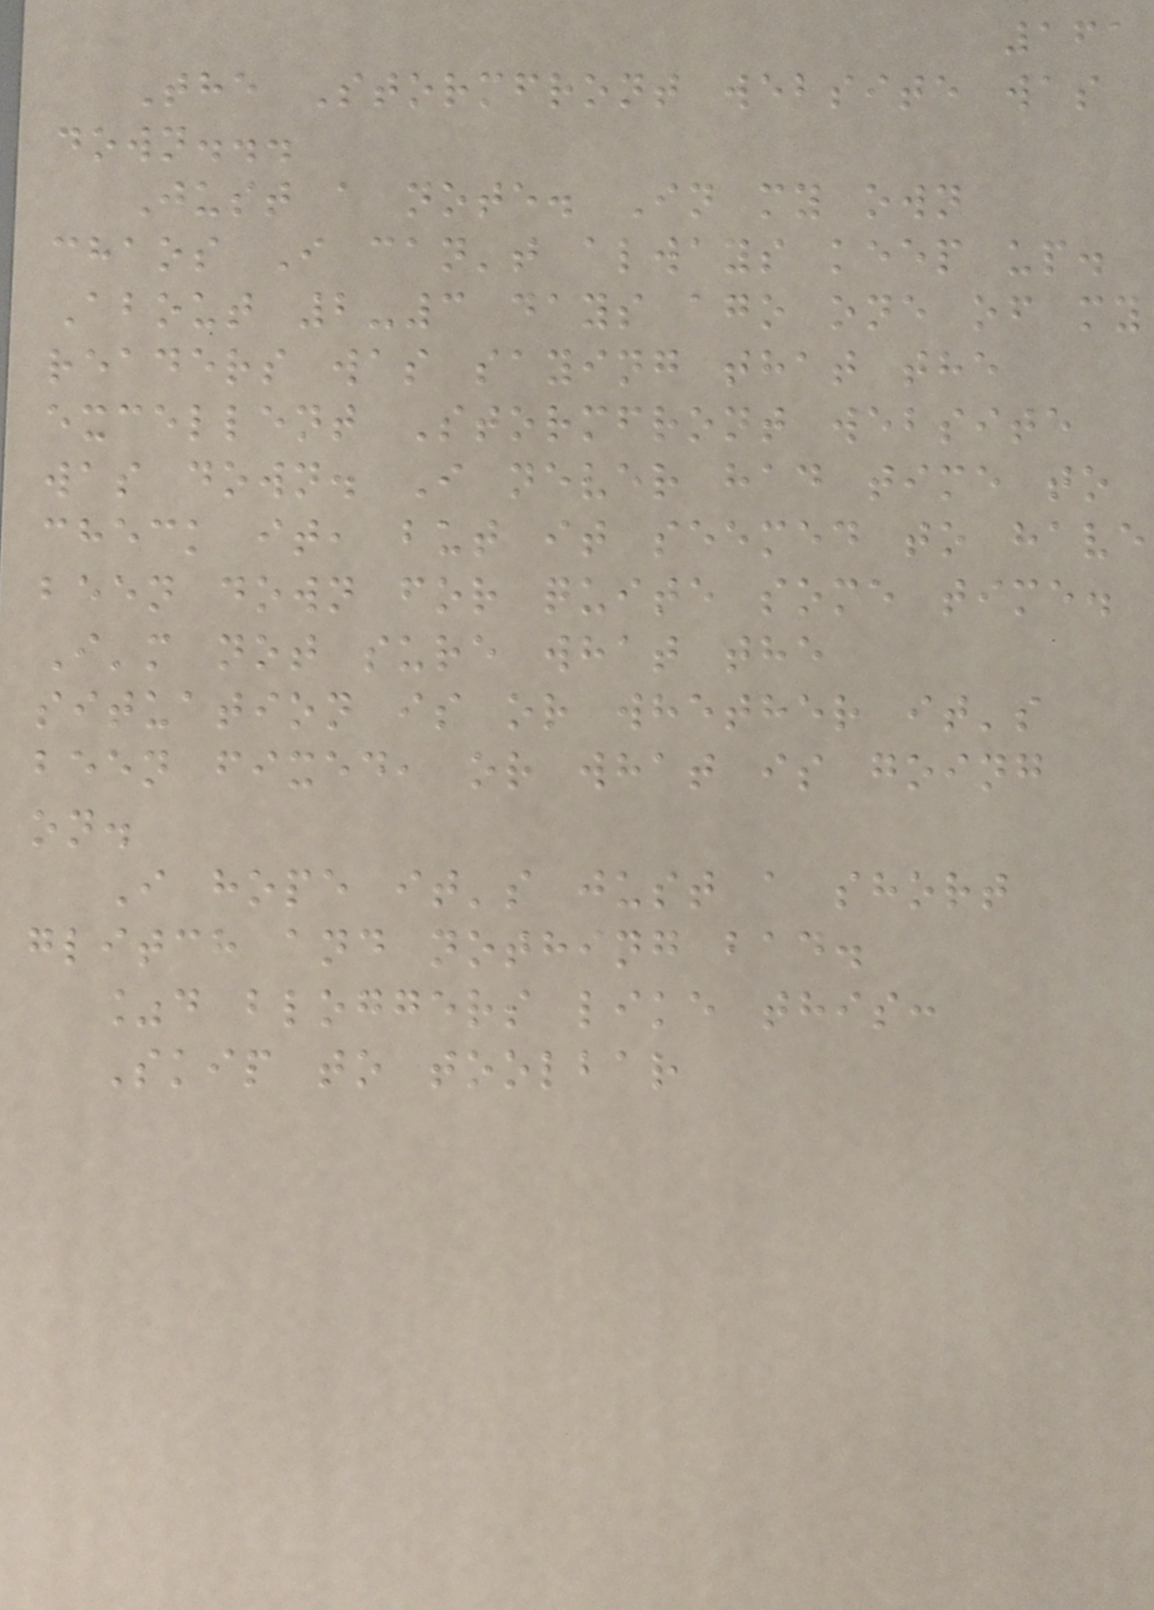161
The Stormfront website was
down...
Just a note. In my own
chaos I can't always keep up.
About 2-3 days ago one of my
readers was saying that the
excellent Stormfront website
was down. I never had time to
check it, but it seemed to have
been down for quite some time.
I'm not sure what the
situation is or whether it's
been fixed, or what is going
on.
I hope it's just a short
glitch and nothing bad.
%d bloggers like this:
Skip to toolbar
